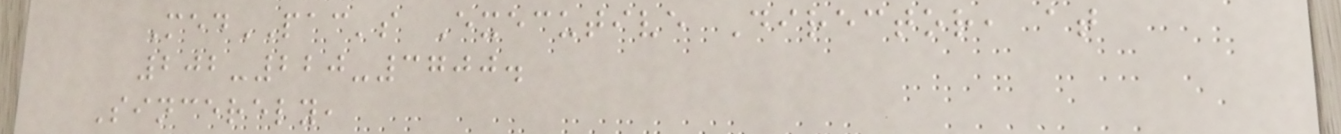MedPAC's Executive Director, at
202-220-3700.
Sincerely,
